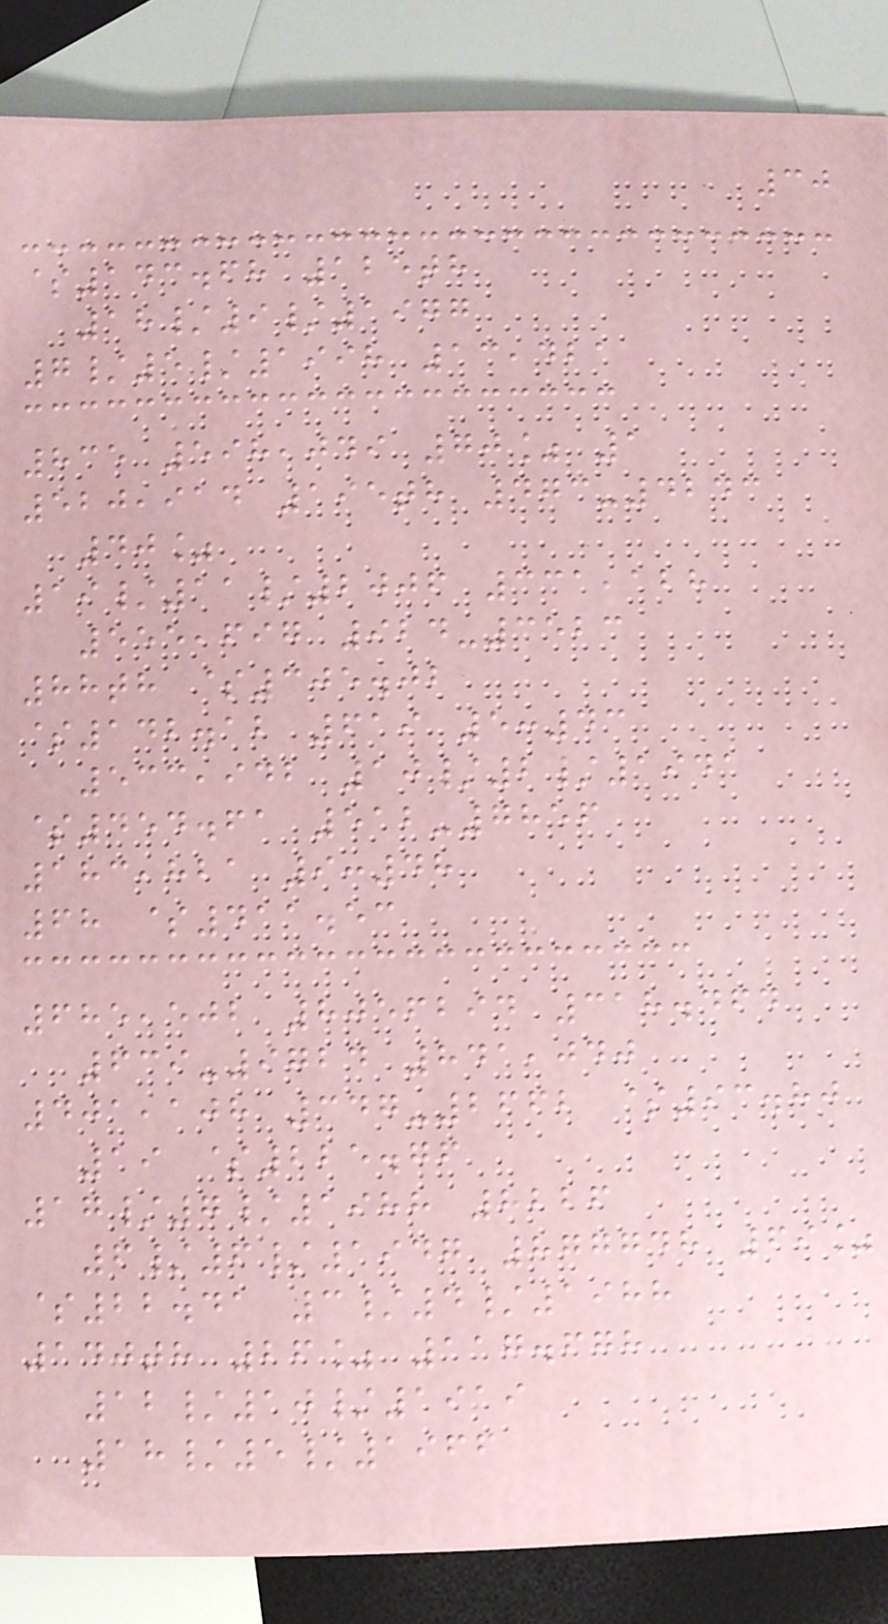30
$143.68 125th
18/9/1977
7/5/1998 13,421
835 598,049 70% 1
520,914 195th 473-4243
40%
19/11/2006 331,128
555,697 924-3523
88th $305.02
$142.12 619 5:43
533,942 10/2/1941
$454.61 512-7856
183,821 9:48
68 $411.53
685,502 8056294 318.464
639-9724 841,040
401,108 347-2662 $93.80
19 $225.76
17/7/1988 8226
6/6/1947 877748 69%
$22.41 3/4/1988
140th 26% 117.678
12/10/1919
18/5/1966
